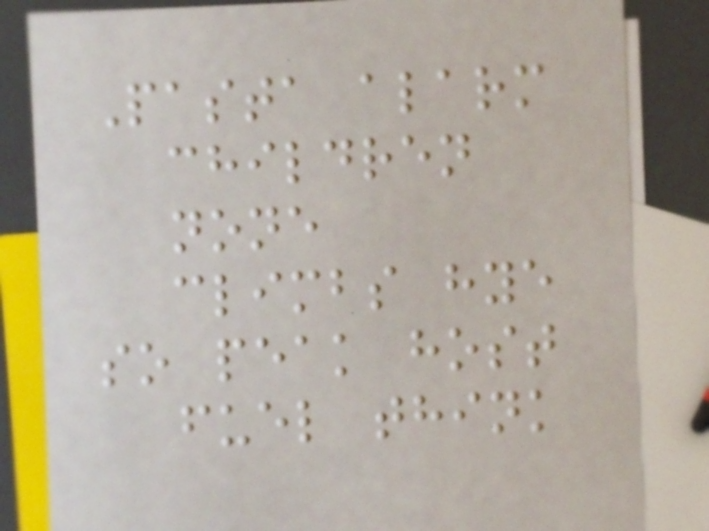Pasta alarm
children
none
climbs hye
so peak host
fuel think
